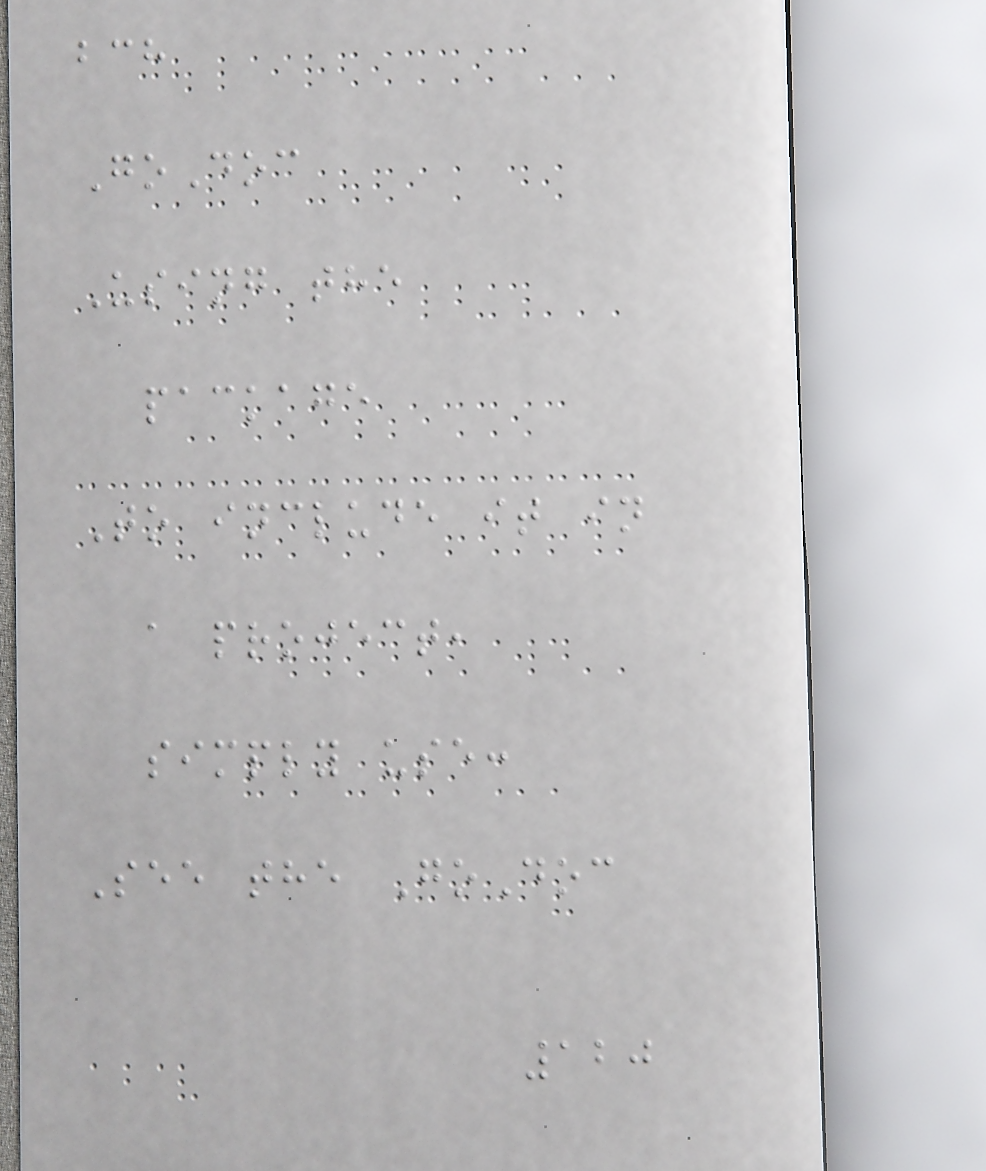bch
GoDoc
Using the
package
To include it in
a project,
simply use:
See the GoDoc
120
